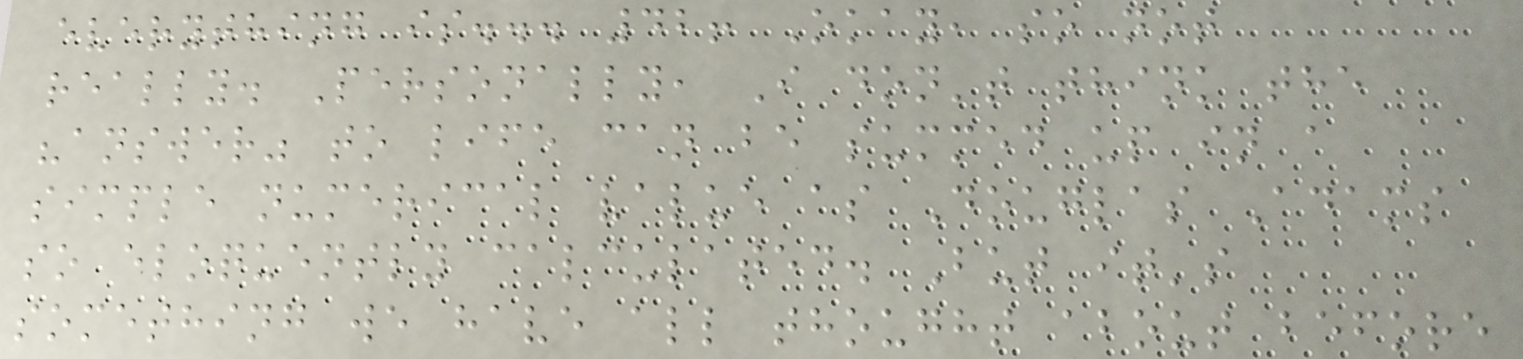everything is... 42! Okay, so not
really. Personally, I don't think the
"answer" to life can be summed up in a
simple numerical value as Douglas Adams
so eloquently calculated. But it's
something we have all thought about before
